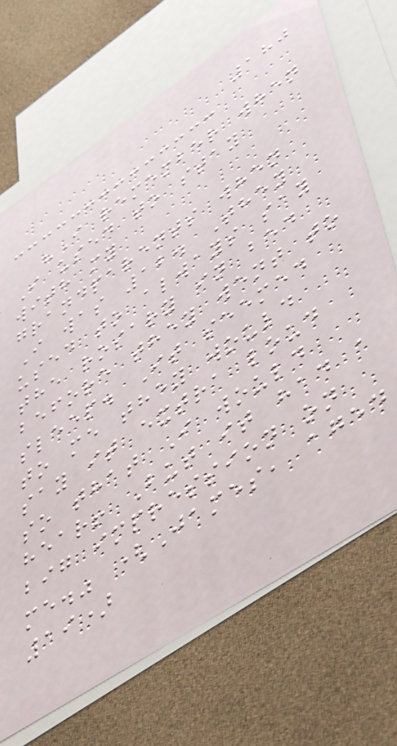180
"I remember when
I used to stay
with my
grandparents when
I was 12. They
used to always say
the rosary in bed
before they went to
sleep. It seemed
to me they would
say it extra loud
so that I would
hear! But it had a
big impression on
me." (James, aged
19)
